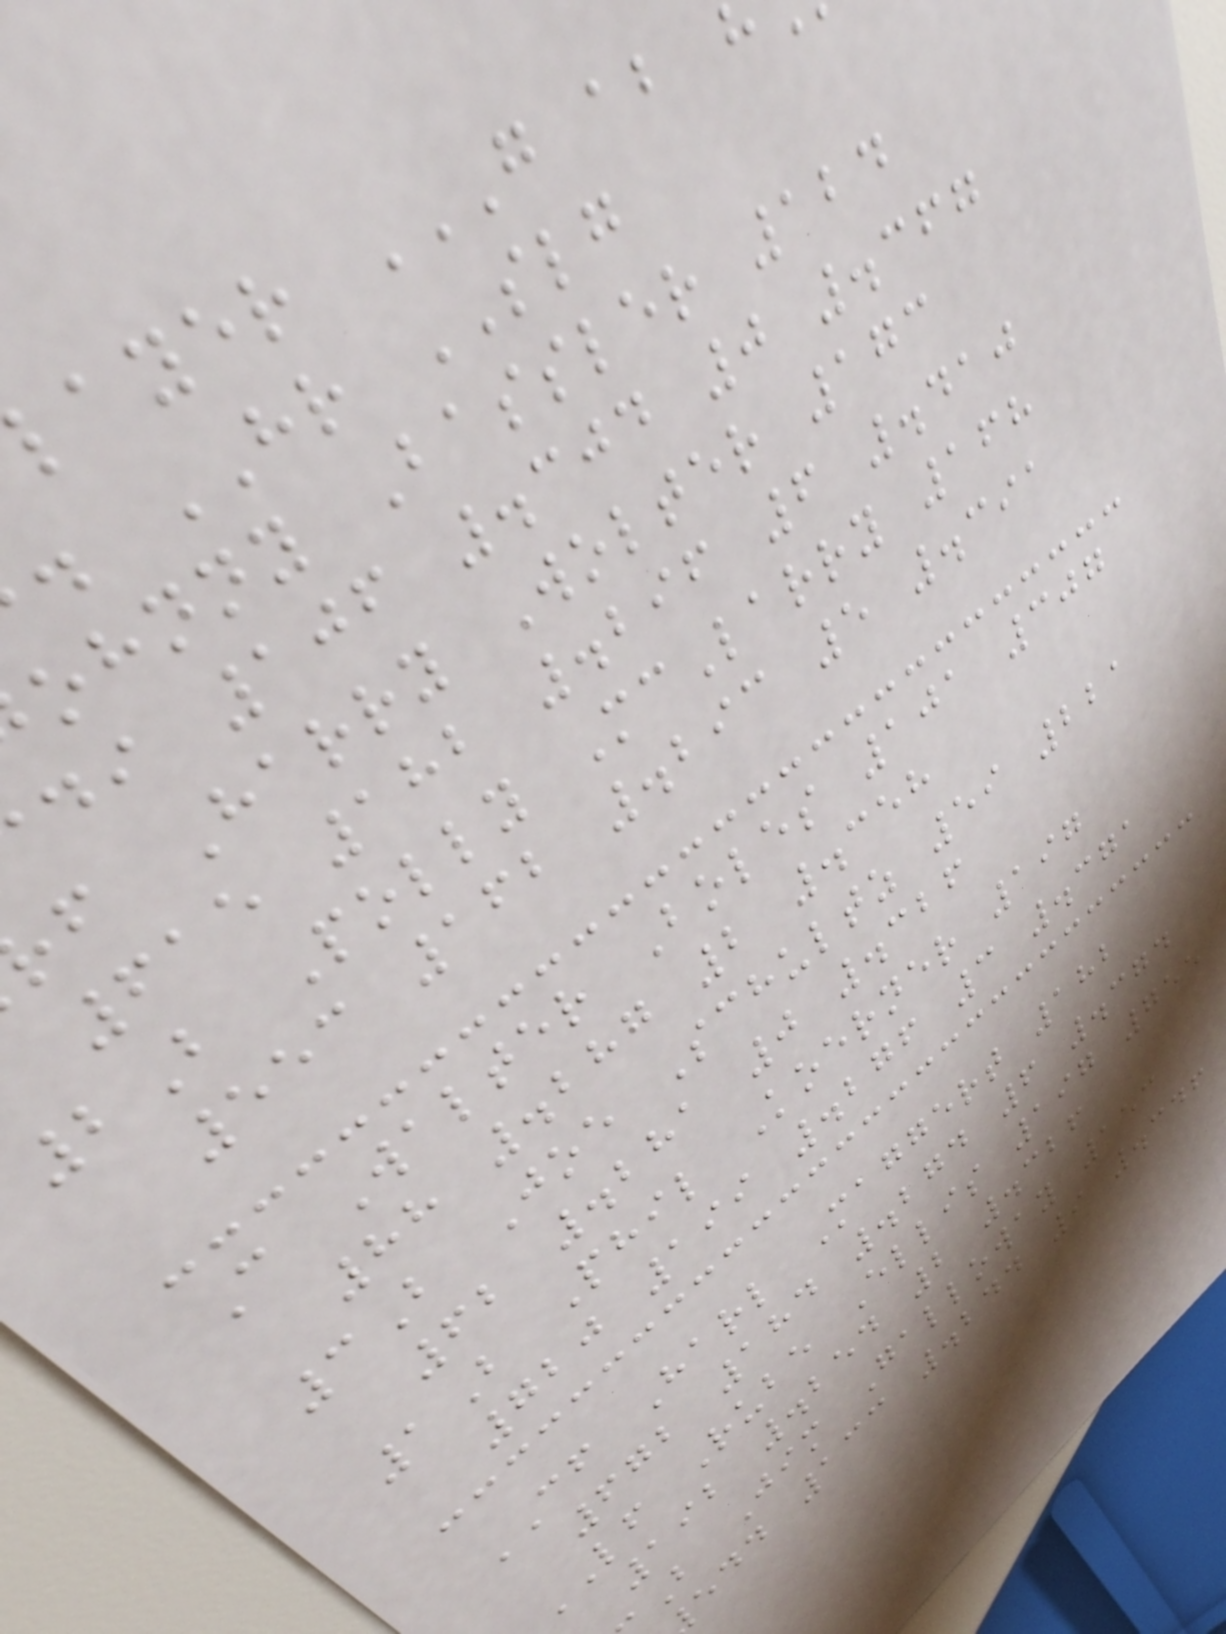. HR SLG
ohnny Bassler 124
di 106 .304 0 .367
f Harry Wolter 173
615 182 .296 6 .410
2B Polly McLarry 168
553 162 .293 5 .391
C Walter Boles 101 307
88 .287 2 .358
3B Joe Schultz 59 221
62 .281 0 .326
1B Phil Koerner 197
720 199 .276 3 .371
CF Harl Maggert 182
672 184 .274 6 .374
LF Rube Ellis 197 755
192 .254 2 .326
B Jim Galloway 153
edd 133 .244 9 .346
